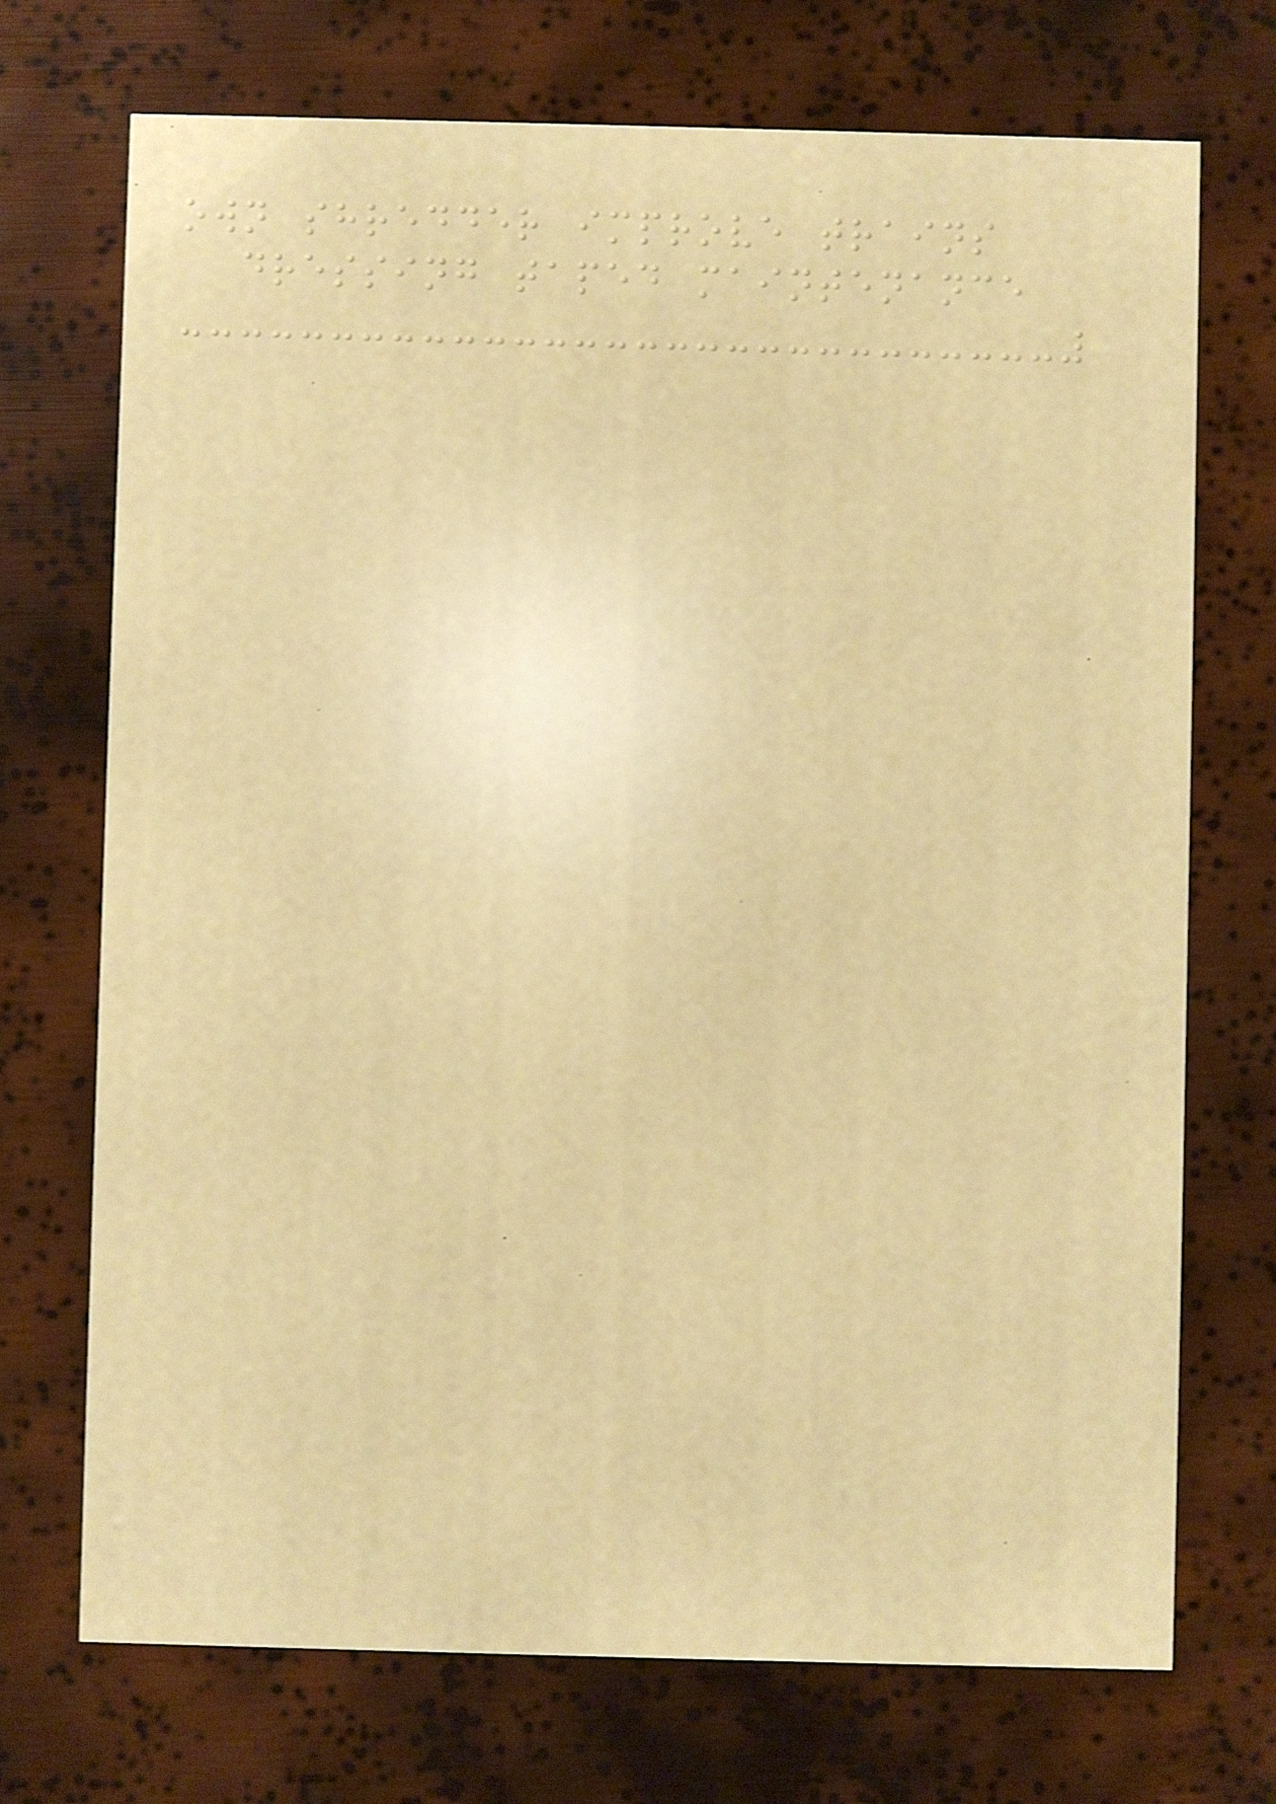own shredder improve trains
dressing taped maintenance
